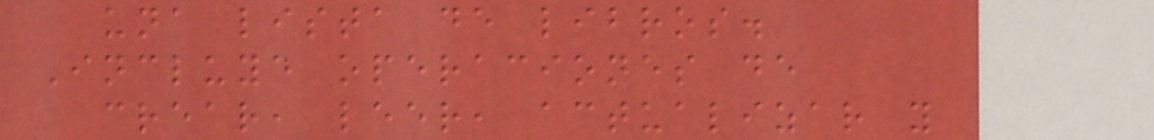una lista de libros.
Incluye operaciones de
crear, leer, actualizar y
